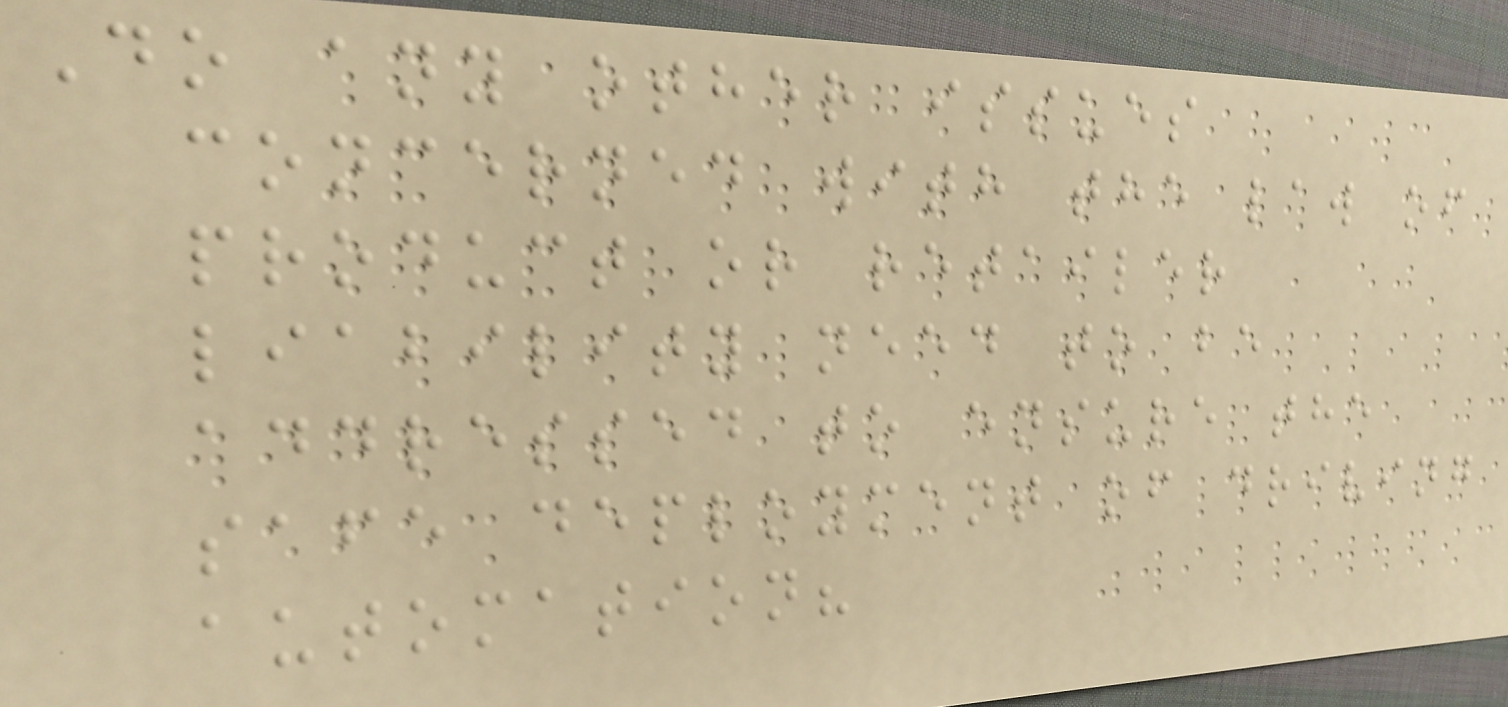Do any other issues
concerned with the law of
product or retailer
liability need to be
addressed to ensure the
safe deployment of driving
automation?
